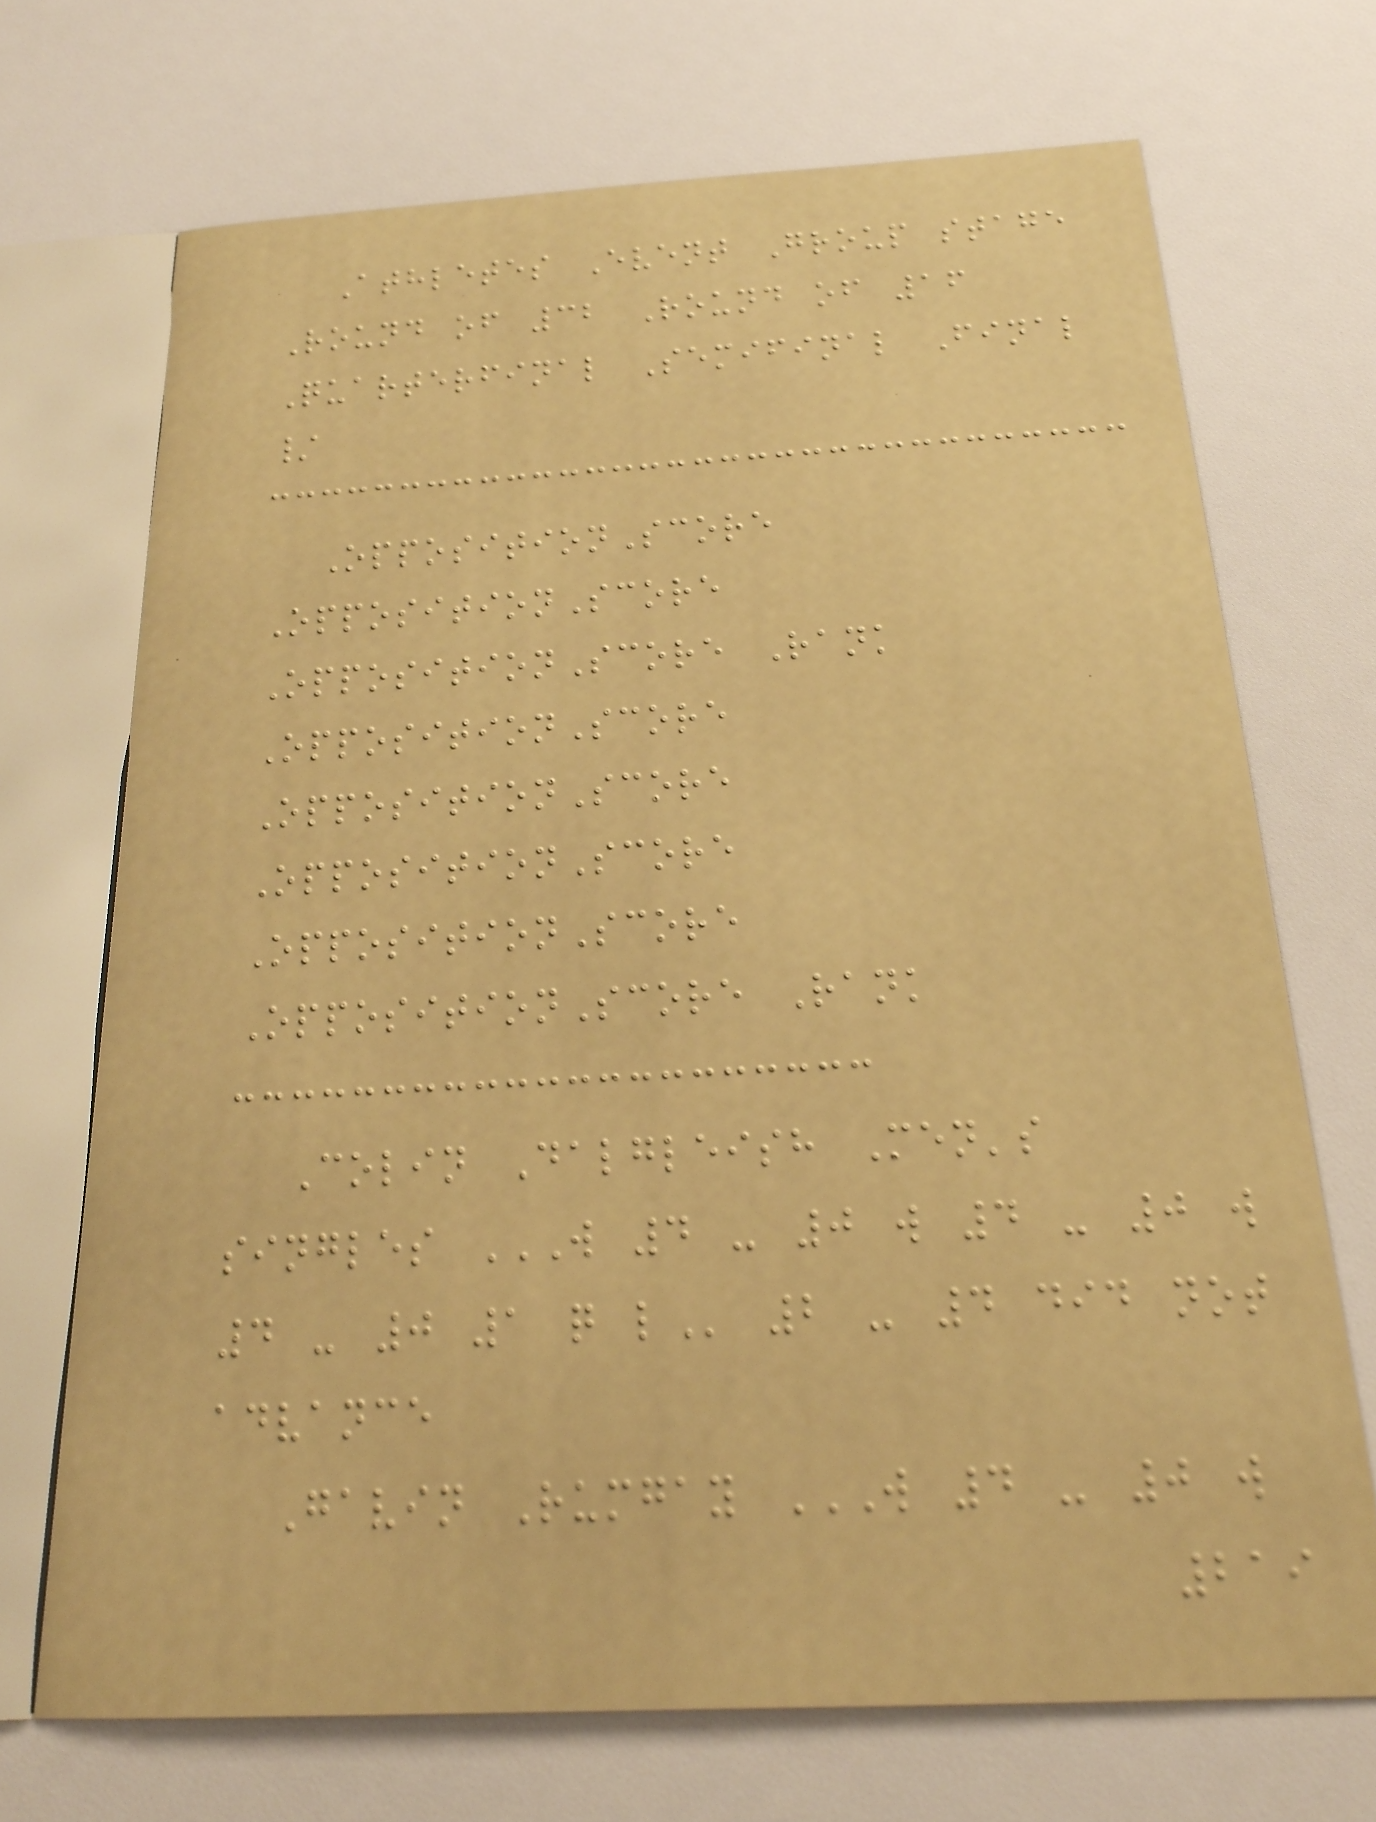Athletes Event Group stage
Round of 32 Round of 16
Quarterfinal Semifinal Final
/
OppositionScore
OppositionScore
OppositionScore Rank
OppositionScore
OppositionScore
OppositionScore
OppositionScore
OppositionScore Rank
Colin Dalgleish Men's
singles W 4 - 0 W 4 - 0 W
4 - 0 1 Q L 2 - 4 did not
advance
Gavin Rumgay W 4 - 0 W
219
